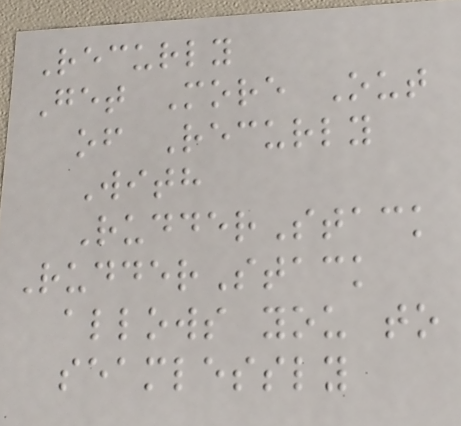Recurly
Get More Out
of Recurly
With
RudderStack
RudderStack
allows you to
seamlessly
